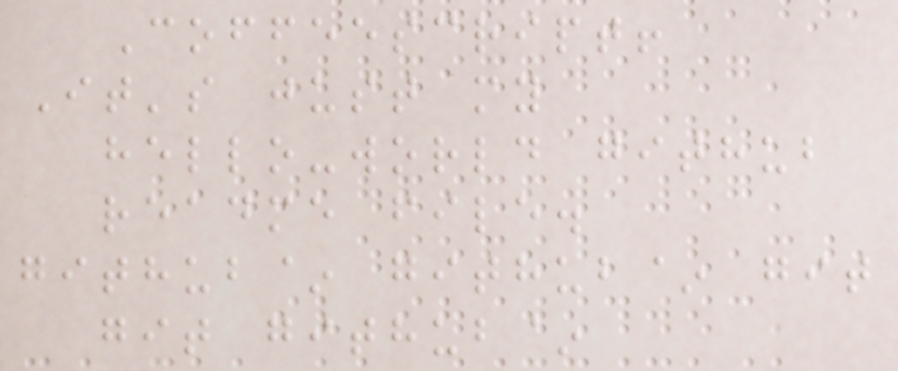Coffeescript!
It's just my
hello-world github
readme file.
github~ github~ git
git github~
